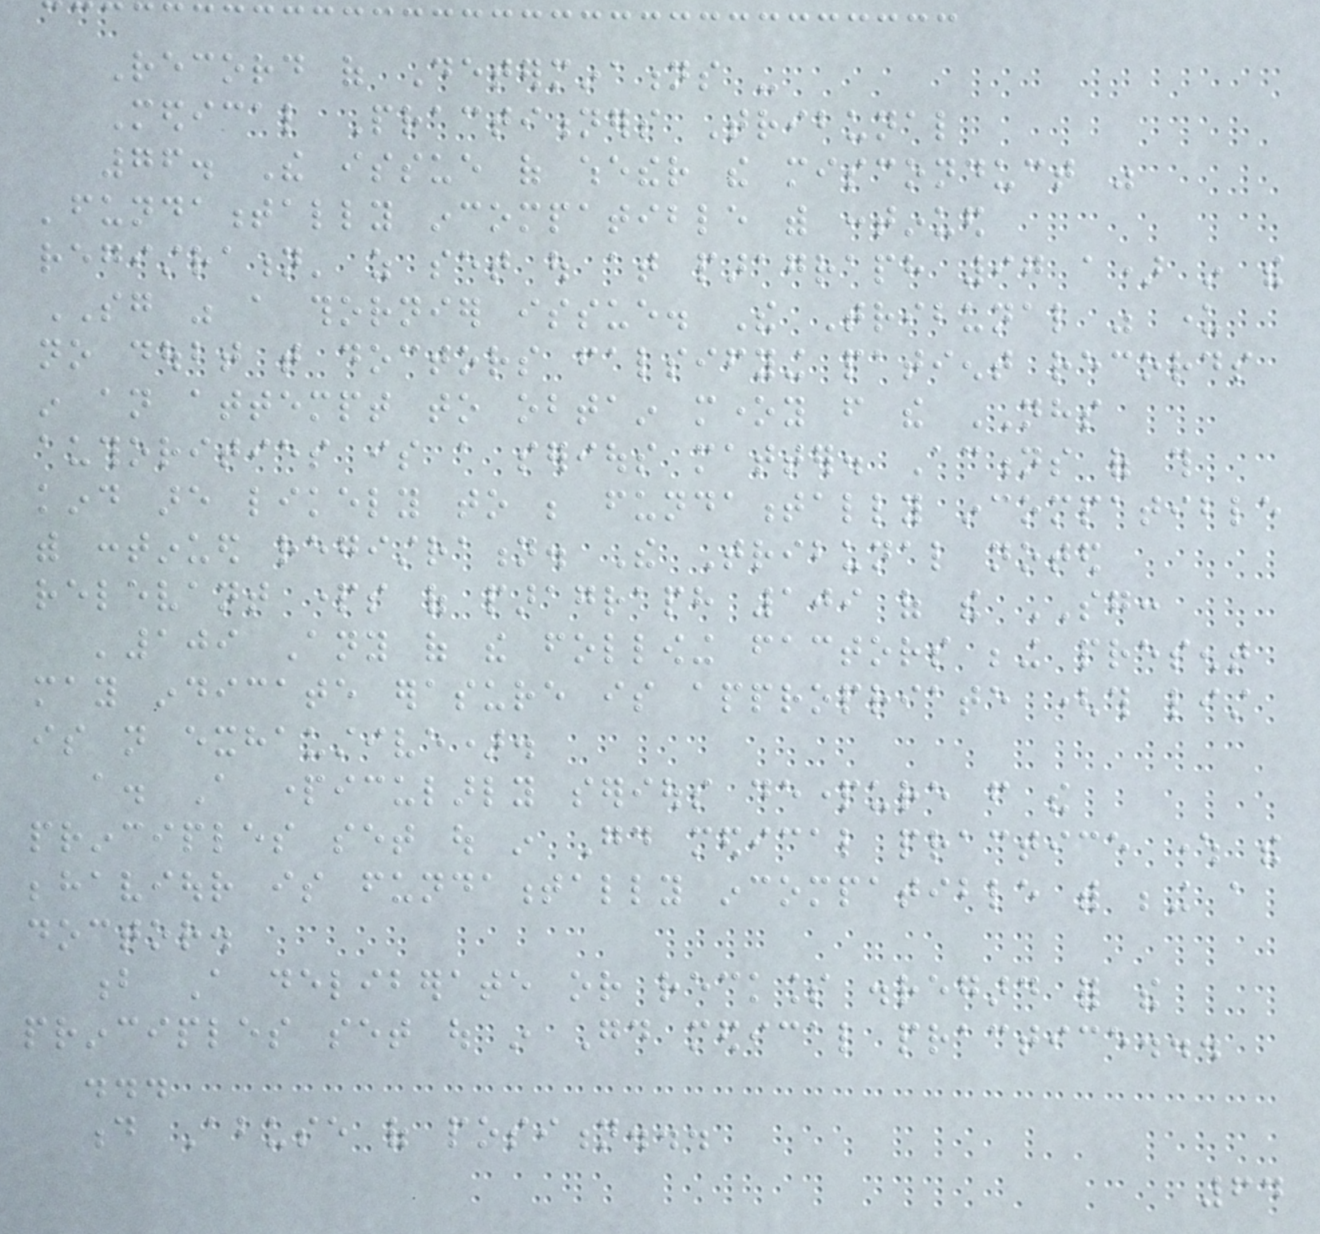Record of Determinations -
Medical Practitioners Tribunal
76. The issue of whether the misconduct was
'fundamentally incompatible with continued
registration' as set out at paragraph 97 a) in the
SG was a thornier issue. The Tribunal was under
no doubt that doctors falsifying patient records
in an attempt to obtain money from the NHS
authorities is a serious matter. Actions of this
kind are likely to be fundamentally incompatible
with continued registration. The Tribunal noted
relevant parts of paragraph 109 of the SG:
'109 Any of the following factors being present
may indicate erasure is appropriate (this list
is not exhaustive).
a. A particularly serious departure from the
principles set out in Good medical practice where the
behaviour is fundamentally incompatible with being a
doctor.
b A deliberate or reckless disregard for the
principles set out in Good medical practice...
...
d Abuse of position...
64
